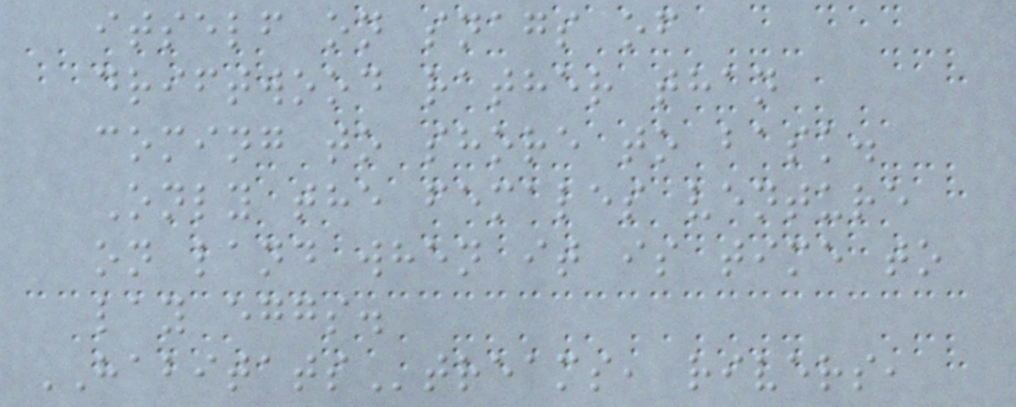itself on snags of
driftwood rather than
coming to shore to bask.
Only the females venture
on land when it is time to
lay eggs.
HABITATStreams, rivers,
